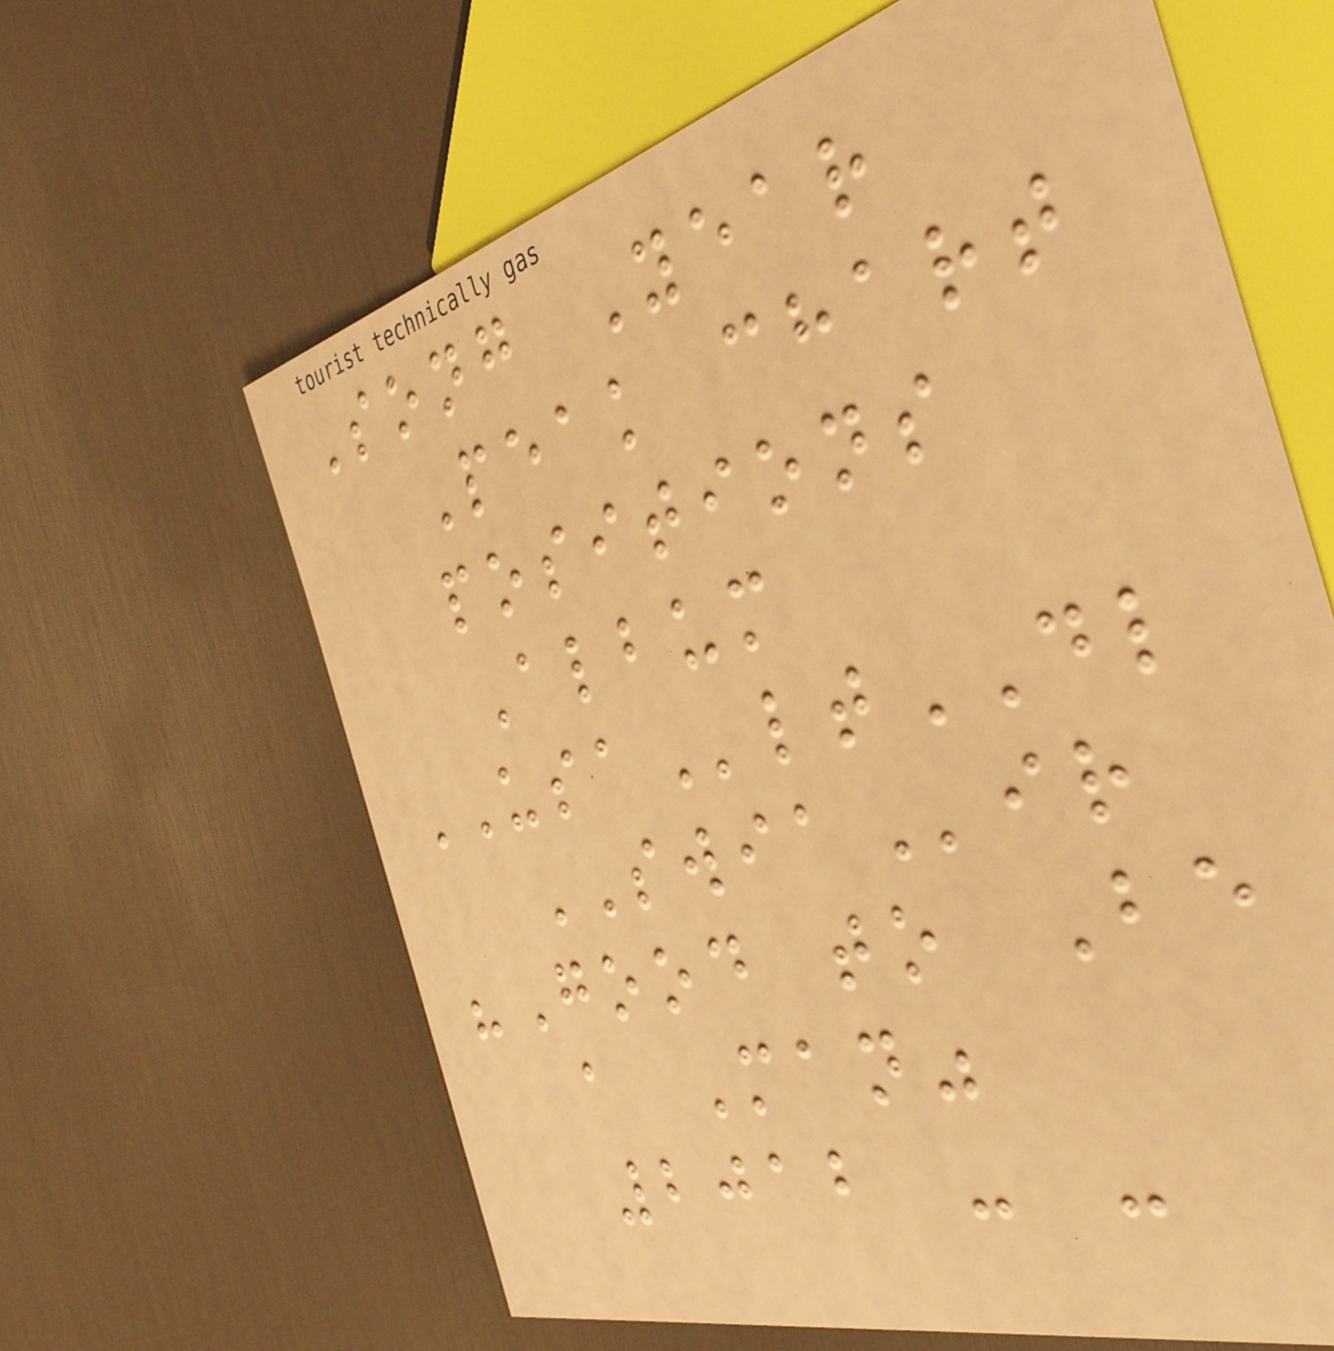Song Year
Peak chart
positions
Album
USAltDL
SWIAir
"Good to Be
a Man"
2012 - -
